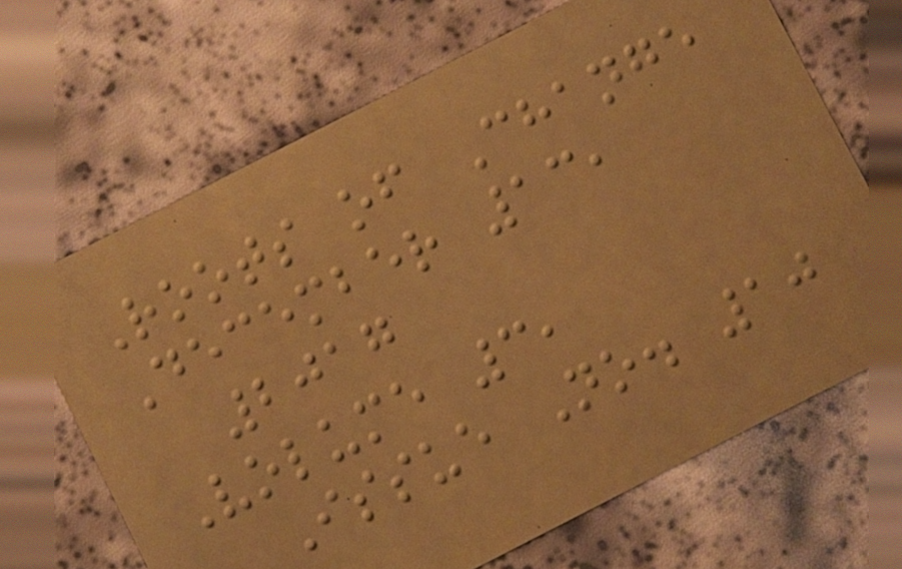Roots of Change
December 13,
2017
Volume 3,
Issue No. 10
